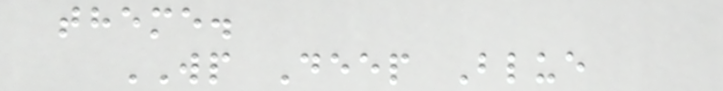theme.
WP Deep Blue
